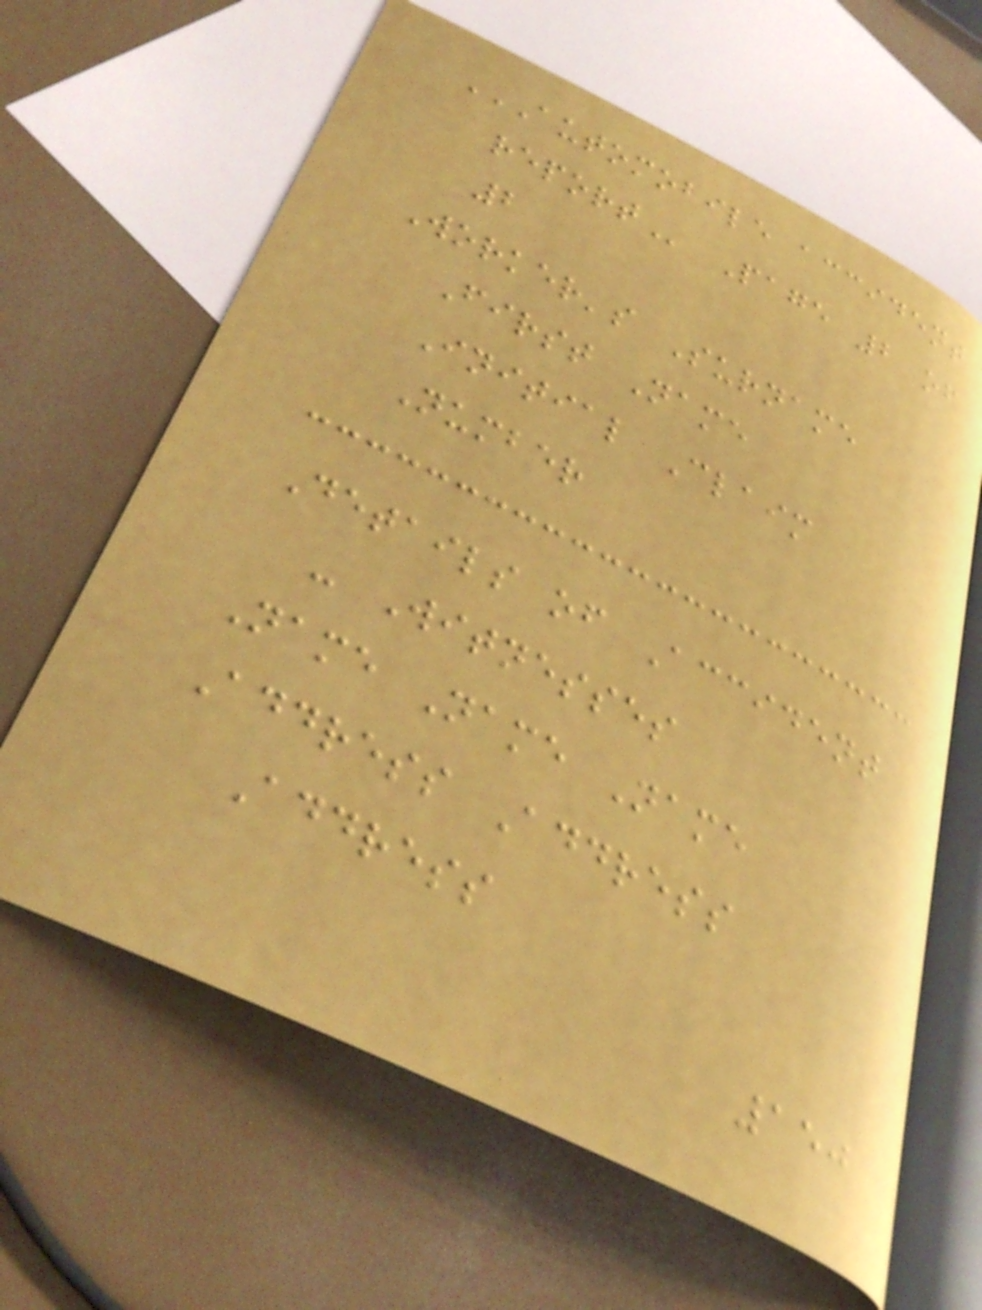AUTOMOBILE ACCIDENT
REPORT Page 2 of
2
Worker's Surname
First Name
Initial Claim
Number
Details of Accident
- Witnesses
Name Name Name
Address Address
Address
150
